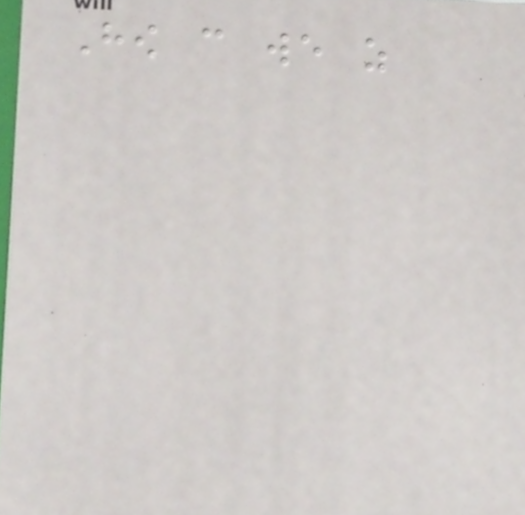How can we as
